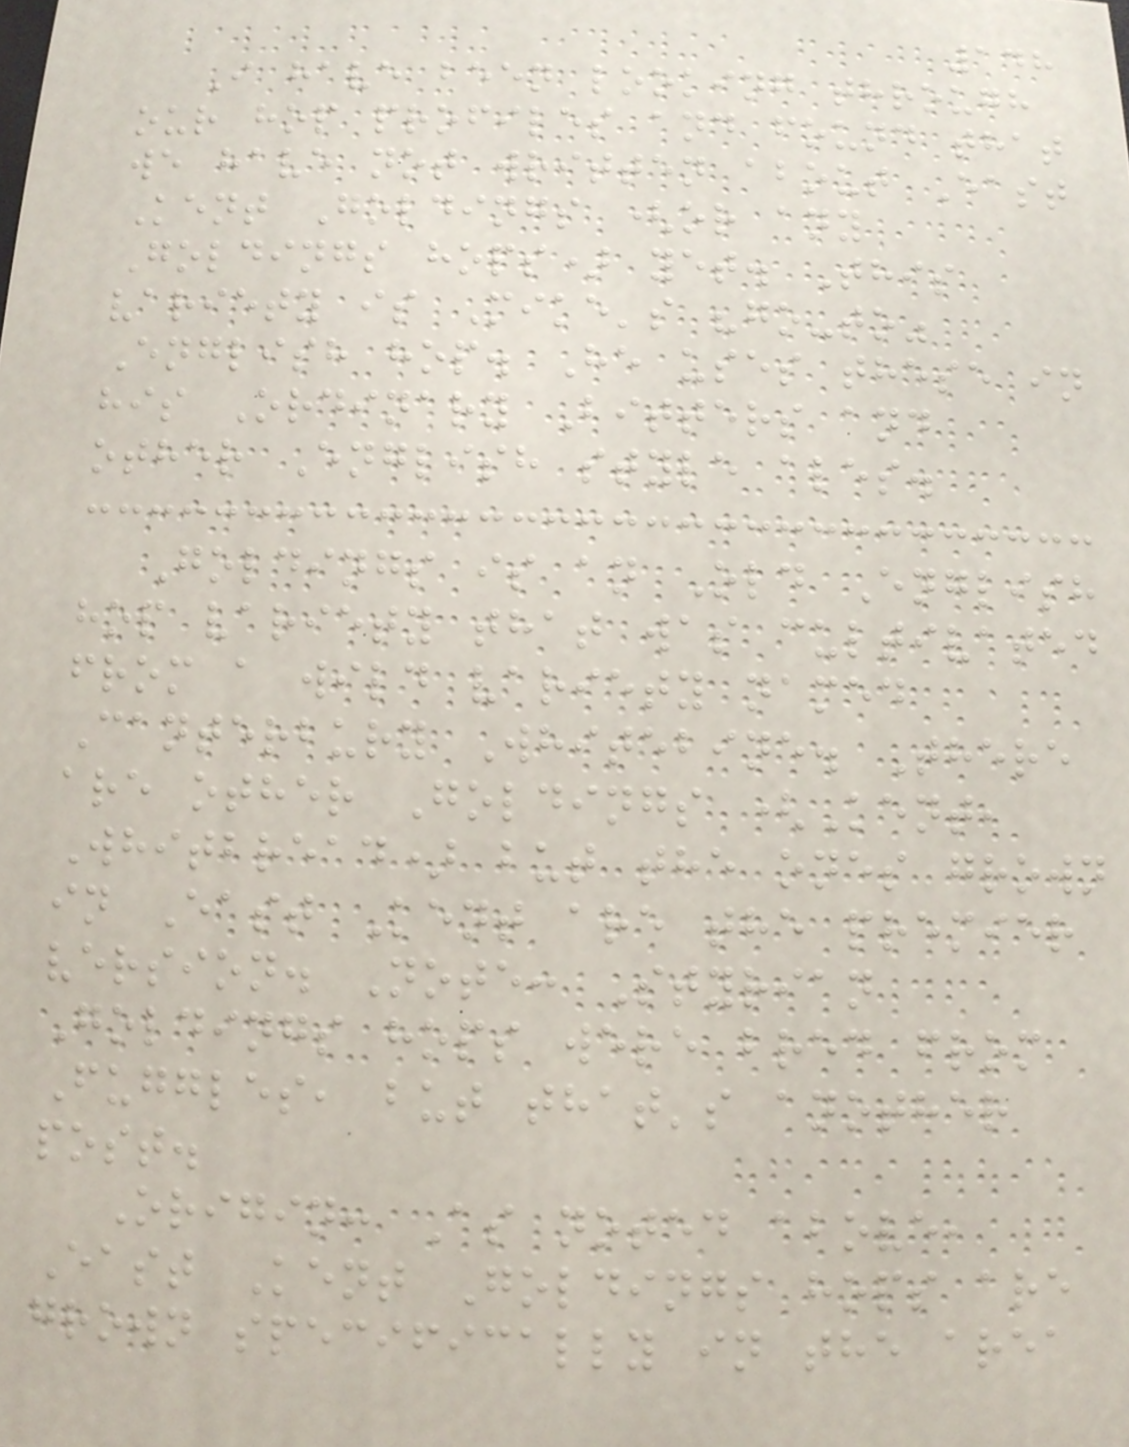148
I have been looking through
our hop profiles and found that
we have not written about East
Kent Goldings (or any
Goldings hops) yet. This
variety is Mike's "go-to"
English hop. He uses these in
his Ordinary Bitters and
other English style ales.
Goldings is an Old English
hop variety that was cultivated
from a wild variety named
Canterbury Whitebine. There
are other Goldings (Kent,
Whitbread) but the ones grown
in East Kent are the premier
version. Note: Styrian
Goldings hops were bred from
Fuggles, but that's another
post.
Origin: As noted above,
East Kent Goldings hops are
grown specifically in the area
